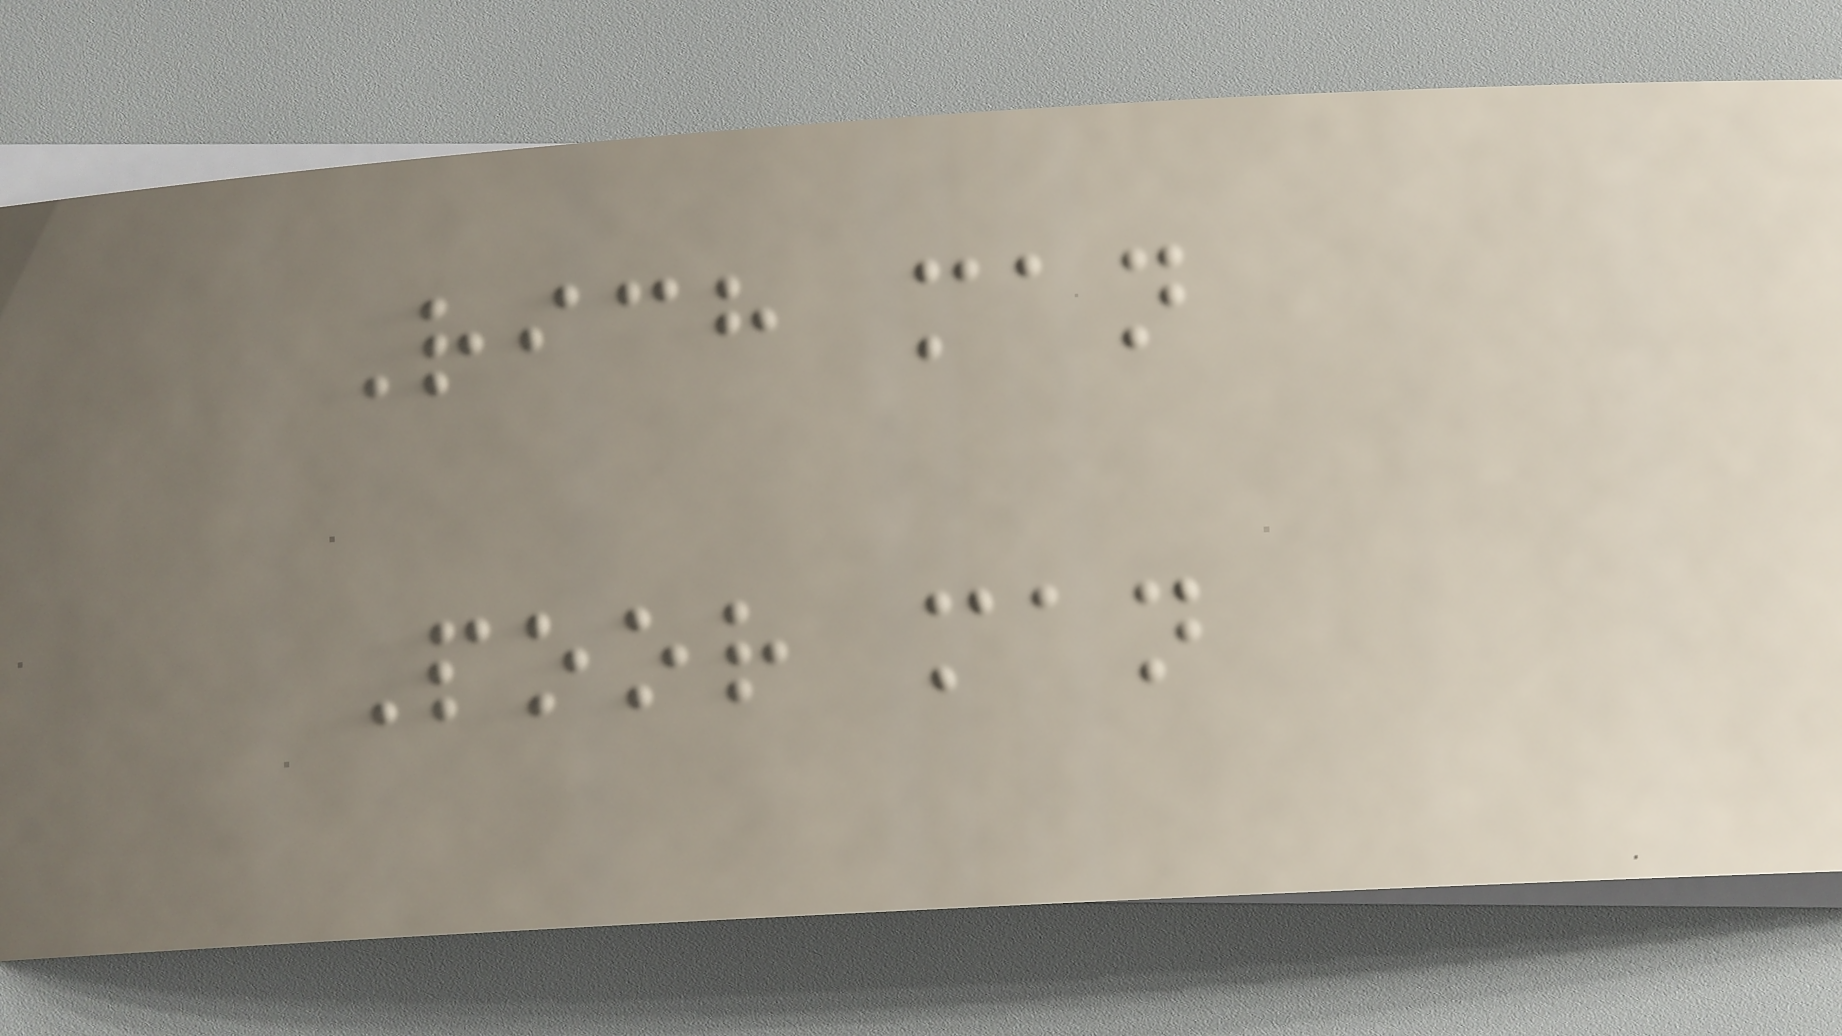Rich man
Poor man
